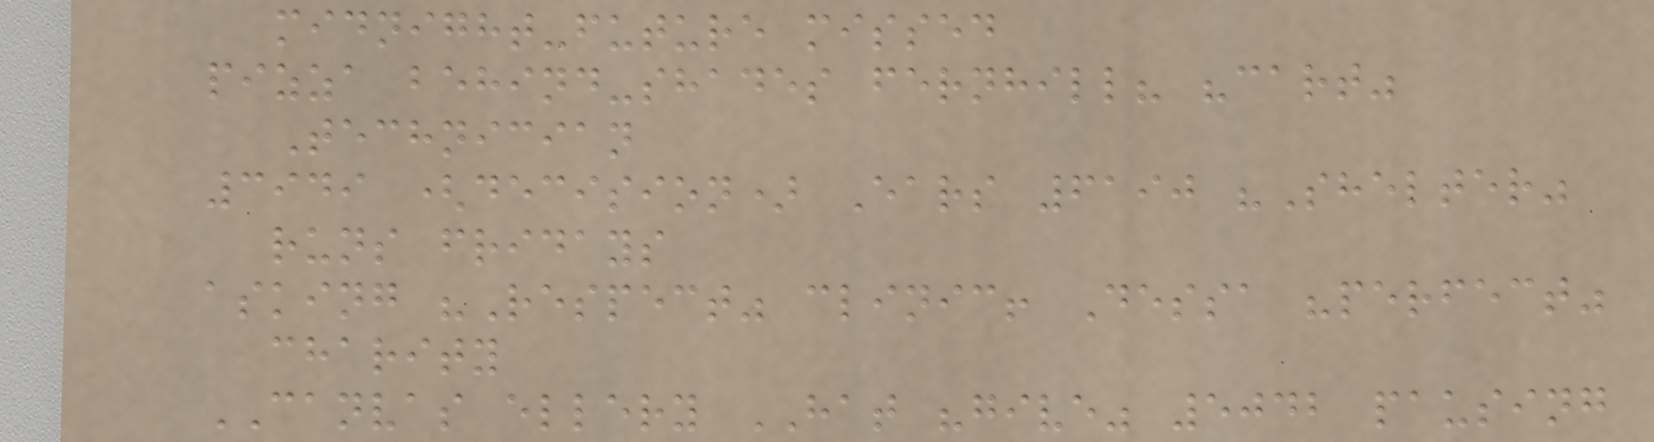midnight-future missed
pizza behind-shades fernhill? "cart"
Technician
3949 (decision) Ears 6190 "Shelter"
runs fridays
asking "Respect" clinic! Dessa "perfect"
charity
CANVAS ellery HAT "give" 5042 pausing
